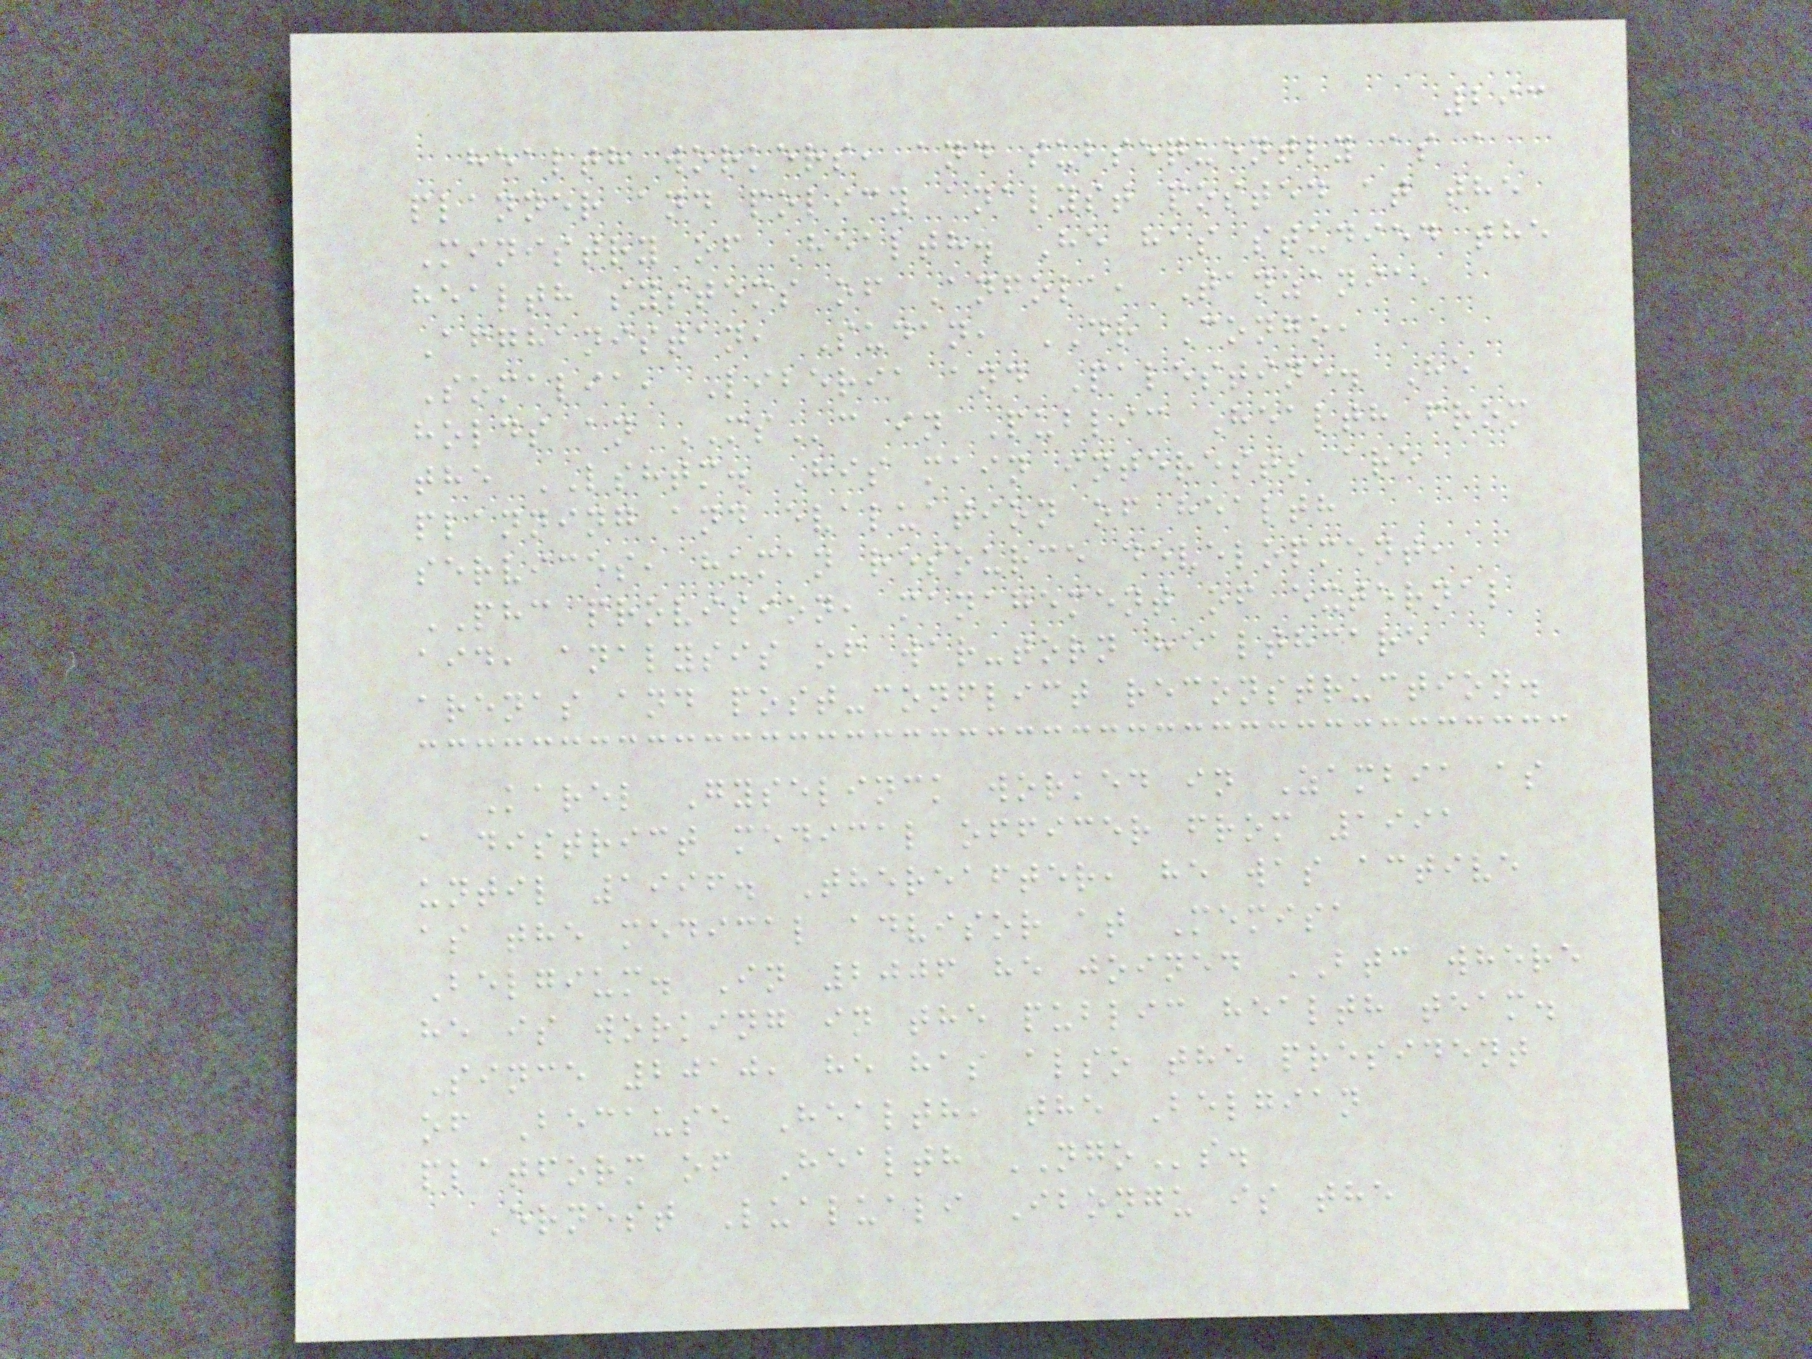293
health workers, and subsequently as a
planner and policy analyst posted at the
Ministry of Health. He has studied the
health systems of Angola, Tanzania,
Afghanistan, Sudan, DR Congo,
Somalia, Liberia and Palestine. He
holds an MSc in Public Health from
the LSHTM. His main interests are
planning and evaluation of health
services, human resource development,
PHC provision, management of external
aid, analysis of war-torn healthcare
arenas and post-conflict reconstruction.
Karel Gyselinck worked in Zambia as
a district medical officer from 1991
until 1996. Thereafter, he was active
as the medical advisor at Memisa
Belgium. In 2006 he joined BTC where
he is working in the public health team.
Since 2010, he has also the president
of Because Health, the Belgian
platform of Health NGOs.
Ernest Lualuali Ibongu is the
